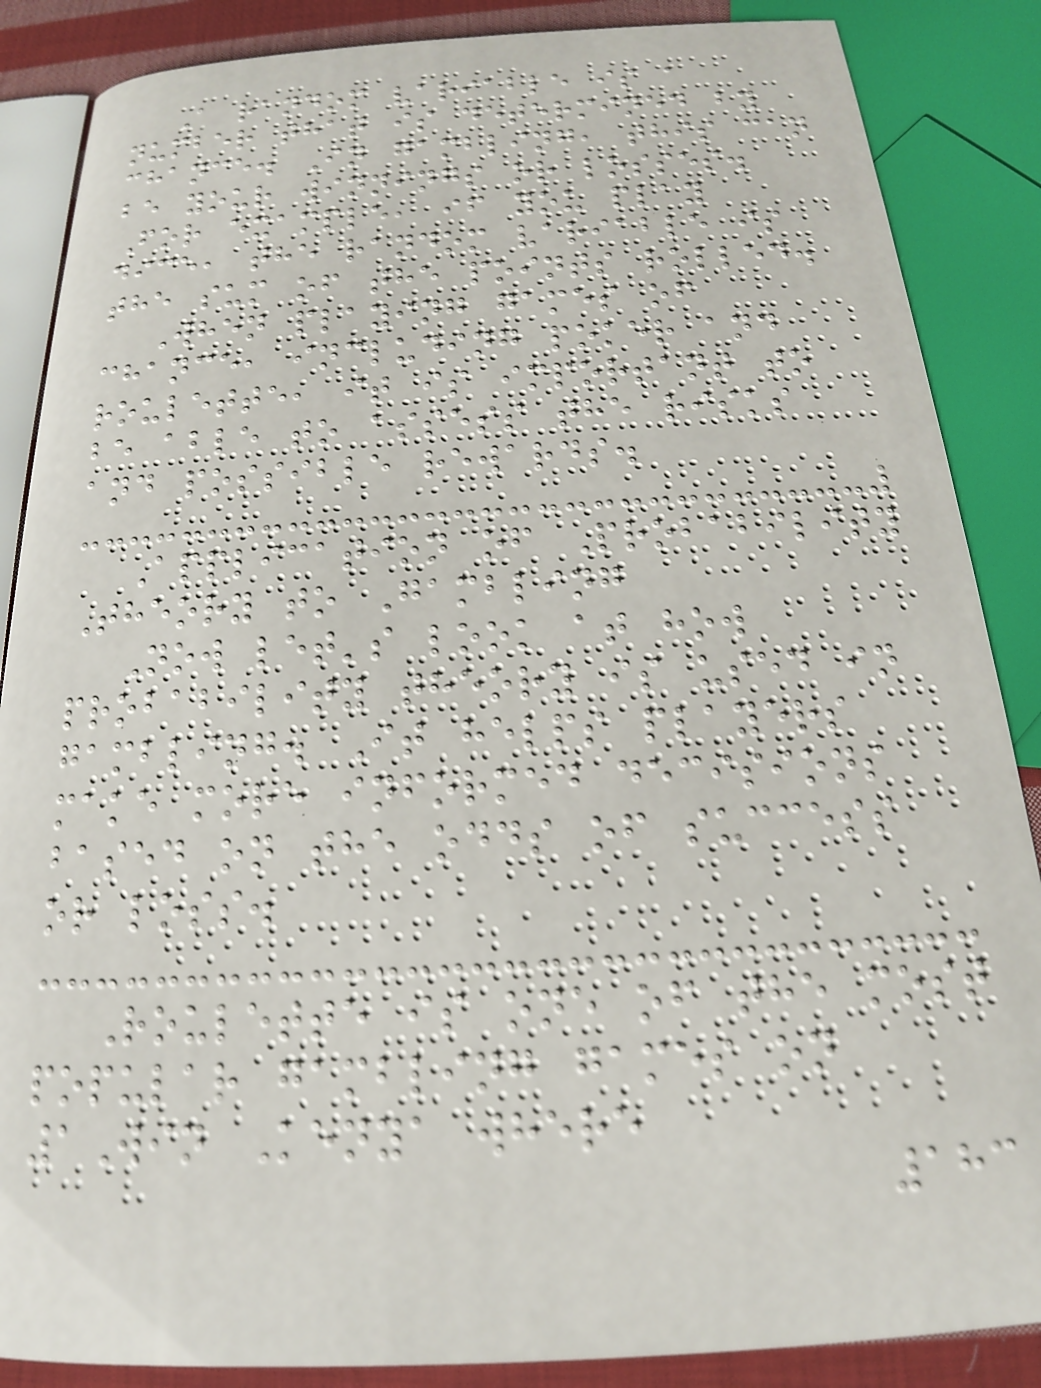A random variable is a
number that is determined by
chance. In gambling, this can
be your winnings or losses.
For example, if you play
dice, the random variable is
the sum of the points rolled.
When playing games of
chance, including poker and
roulette, it is important to
be able to assess the risks
and possible rewards.
Application of Probability
Theory to Gambling
Now let's look at how
probability theory is used in
gambling. It helps players
make more informed decisions
based on the odds of success
or loss.
Roulette is one of the most
popular gambling games on
1Win Kenya where
183
